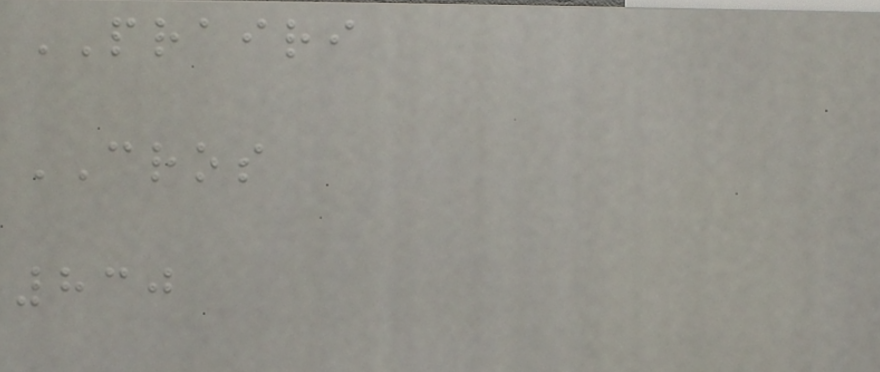PRAIRI
CROS
830
